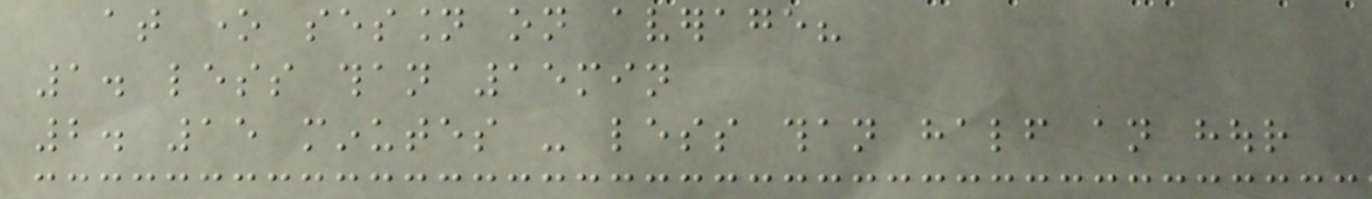at one session on average?
1. less than 15min
2. 15 minutes - less than half an hour
